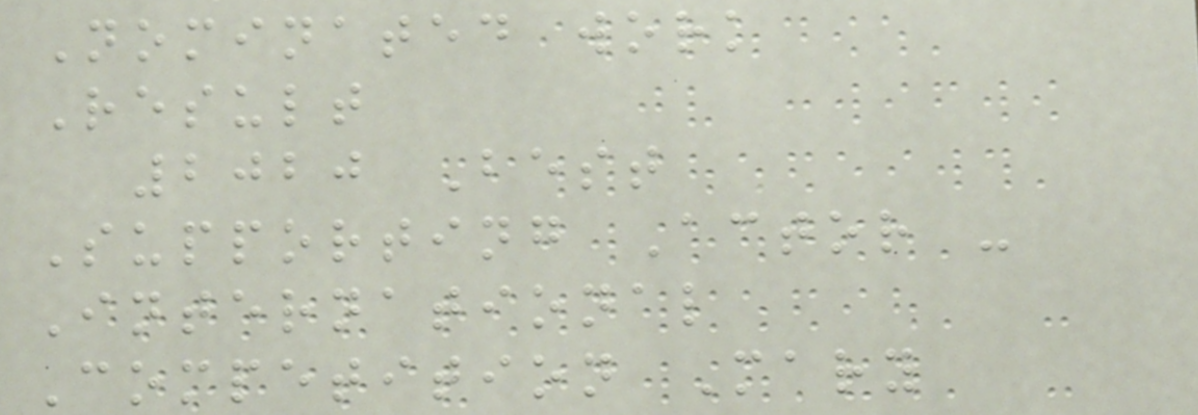Nominated work
Result
2020 Best
Supporting Actor -
International
Competition Mary
